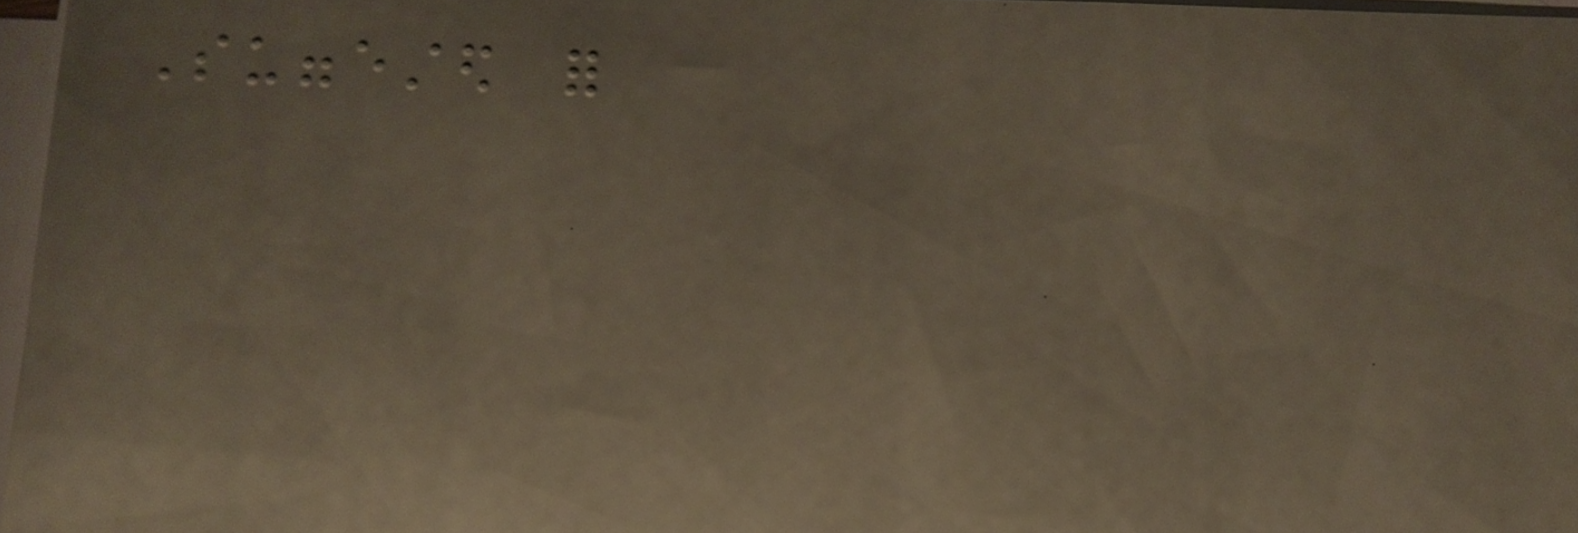Suggested for
